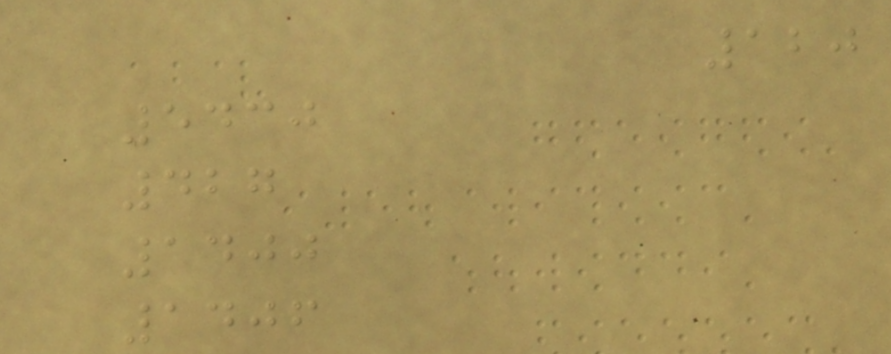120
5430
427
1400
1406
